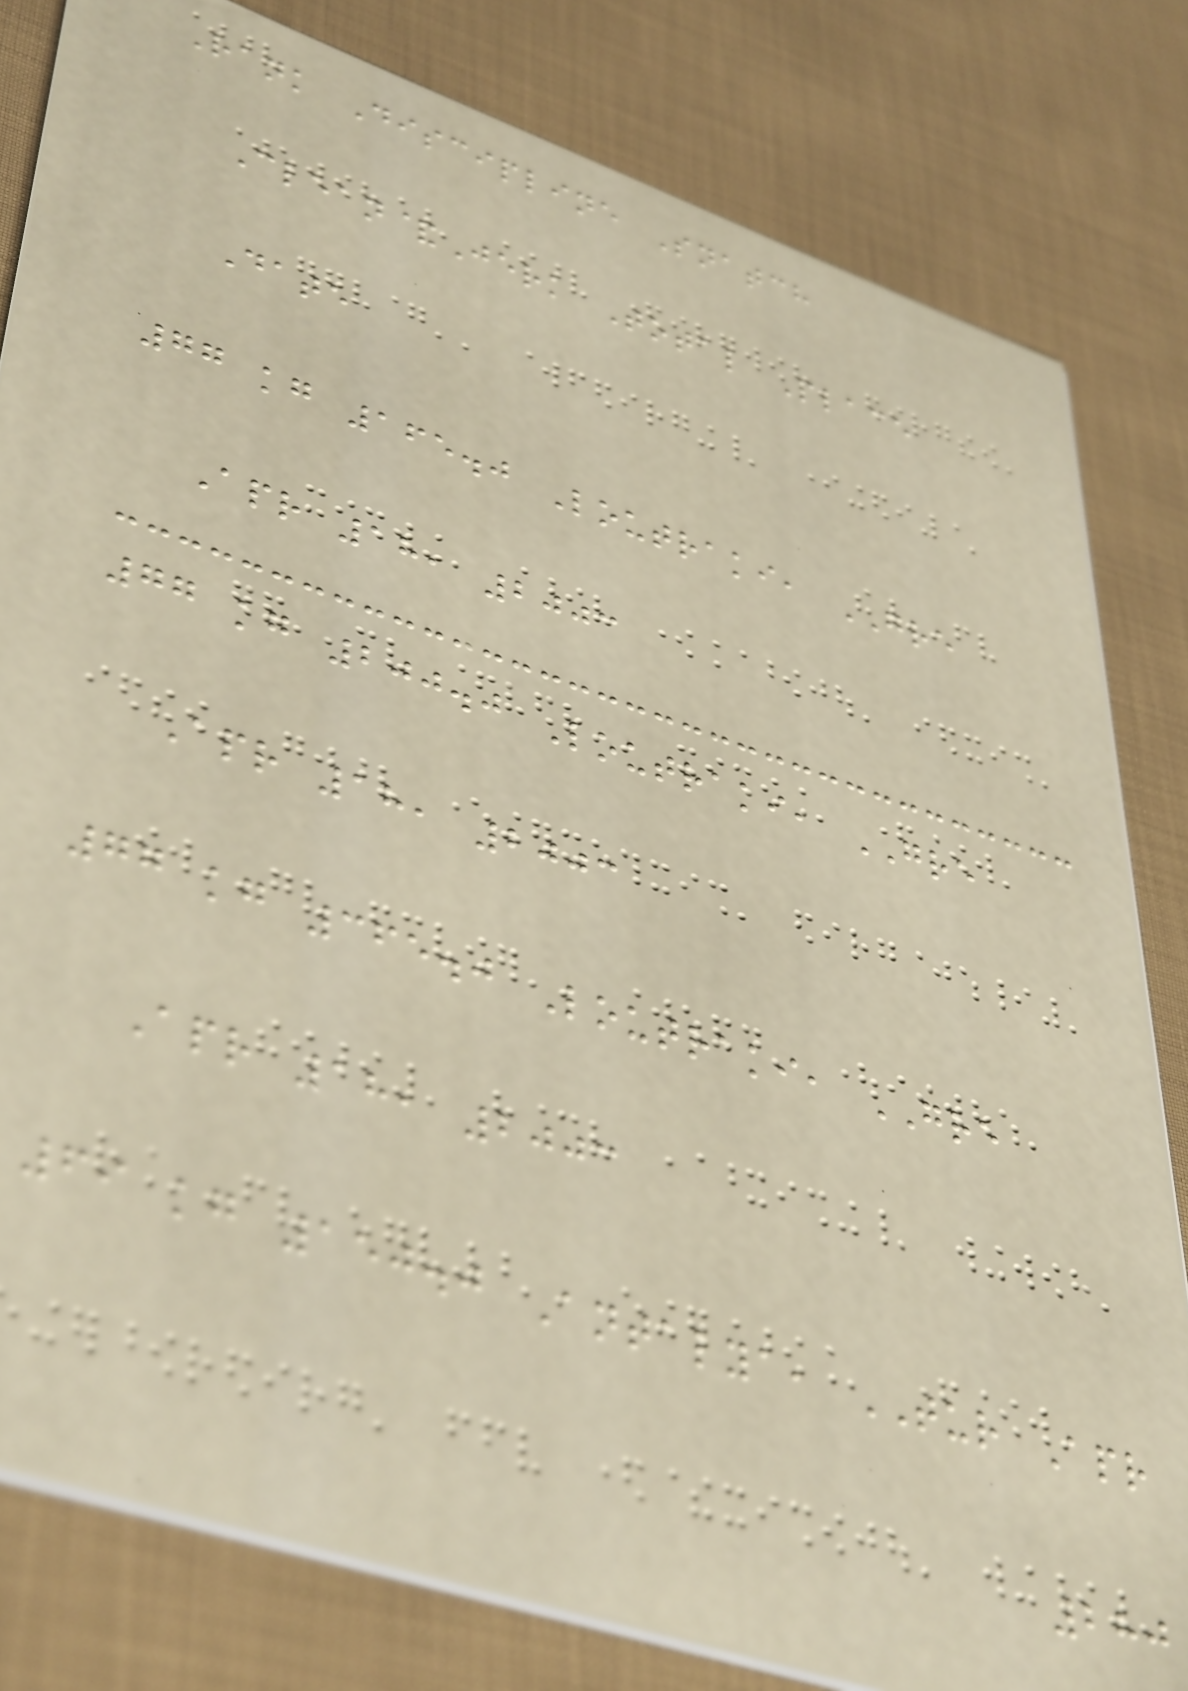Rank Discipline Snatch
Clean&Jerk Total Place
Date
77 kg 165.0 Loutraki, GRE
Apr 18, 2003
77 kg 200.0 Loutraki, GRE
Apr 18, 2003
77 kg 365.0 Loutraki, GRE
Apr 18, 2003
69 kg 150.0 Antalya, TUR Apr
280
